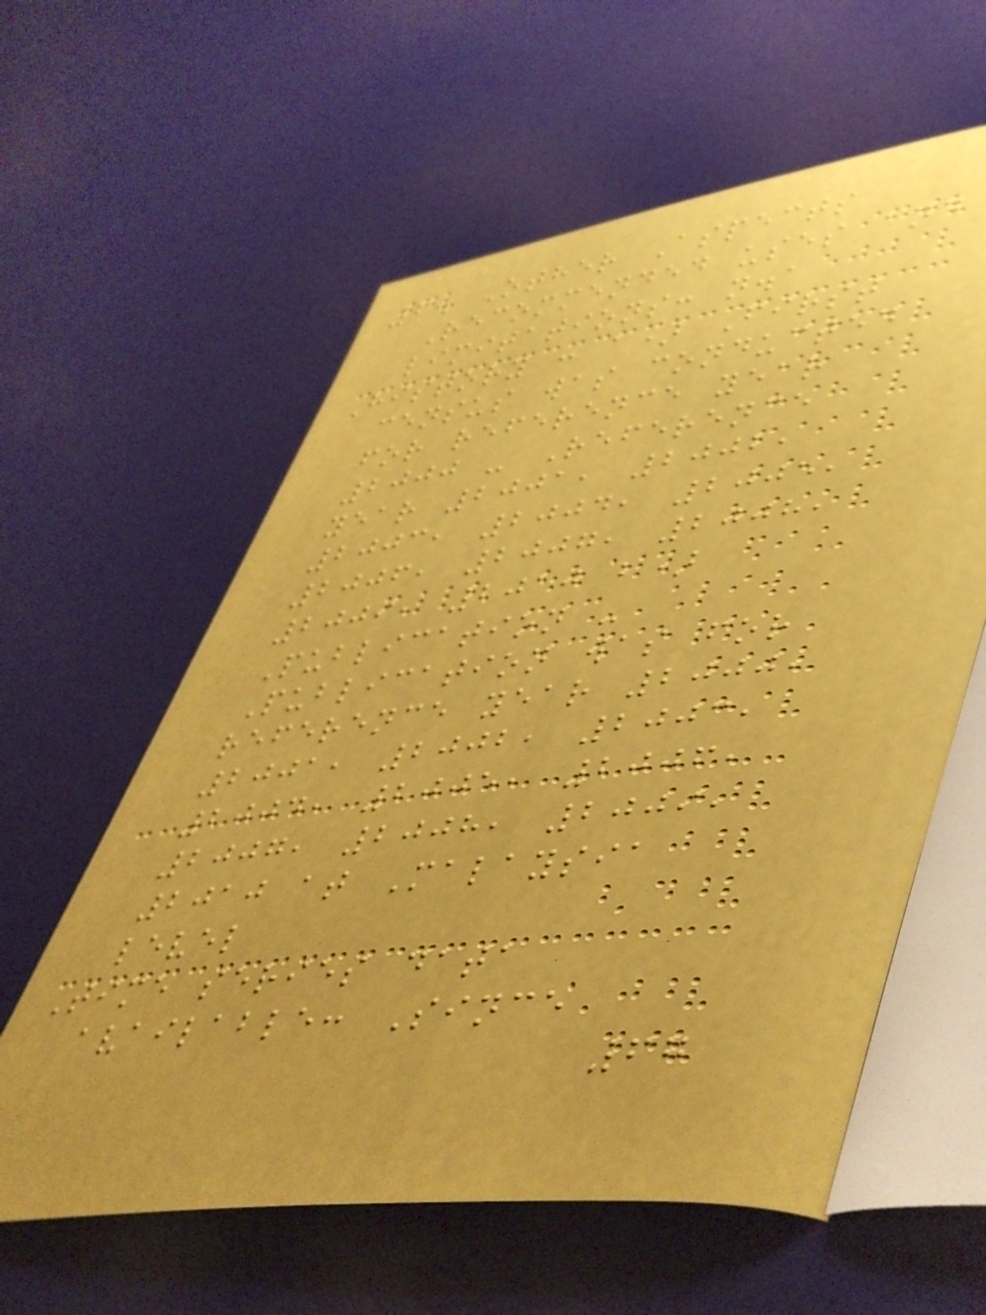6. Other Aspects
Recommended uses and
limitations: n.a
History : a) First
census was conducted
for reference year
2000 - Reference
year 2001, 2002,
2003, 2004, 2005,
2006, 2007, 2008,
2009, 2010 b)
Publication -
Publication was for
reference year 2000,
2001, 2002, 2003,
2004, 2005, 2006,
2007, 2008, 2009,
2010 at Malaysia
level
Time series data
available: Since
67
